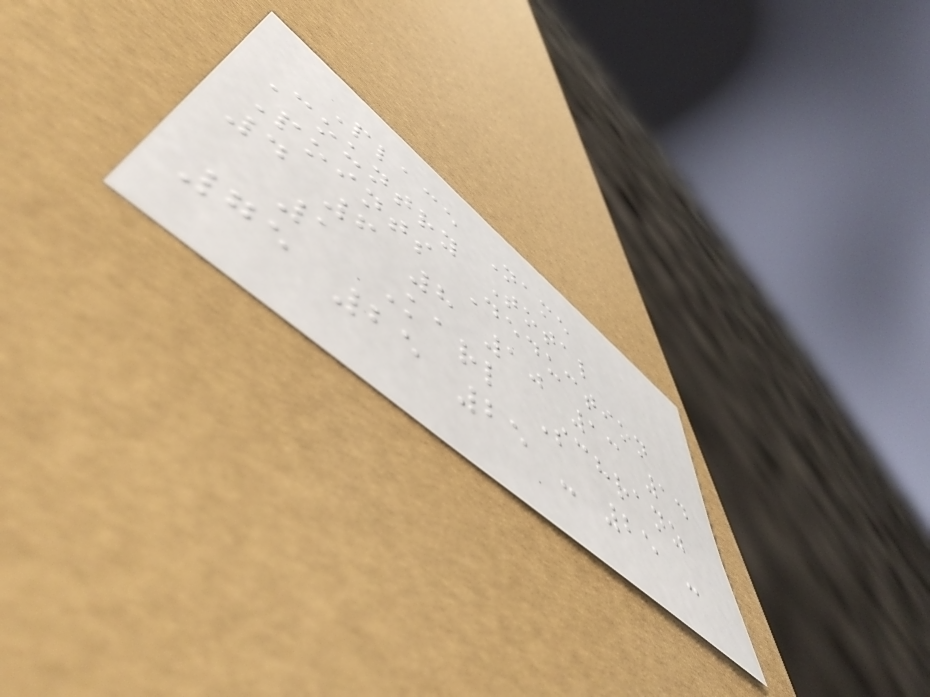Place Name
Country Total
Points Deduction
4 6 8 10 13 14
1 Karl Schranz
75 25 25 - 25 -
